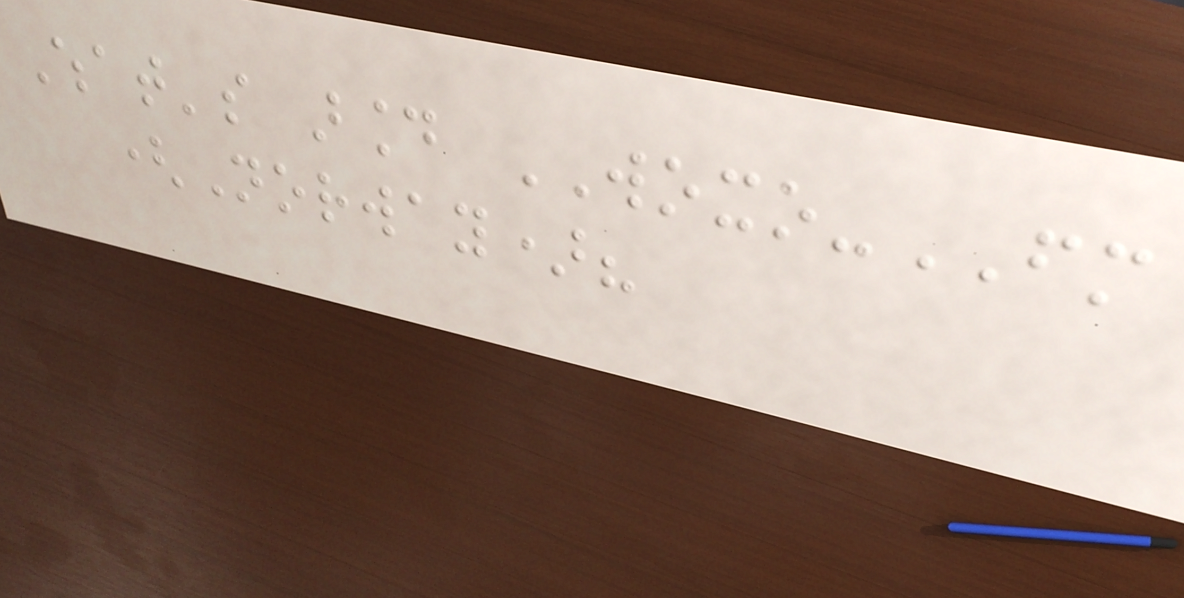What's around WOXO-FM
(Norway)?
